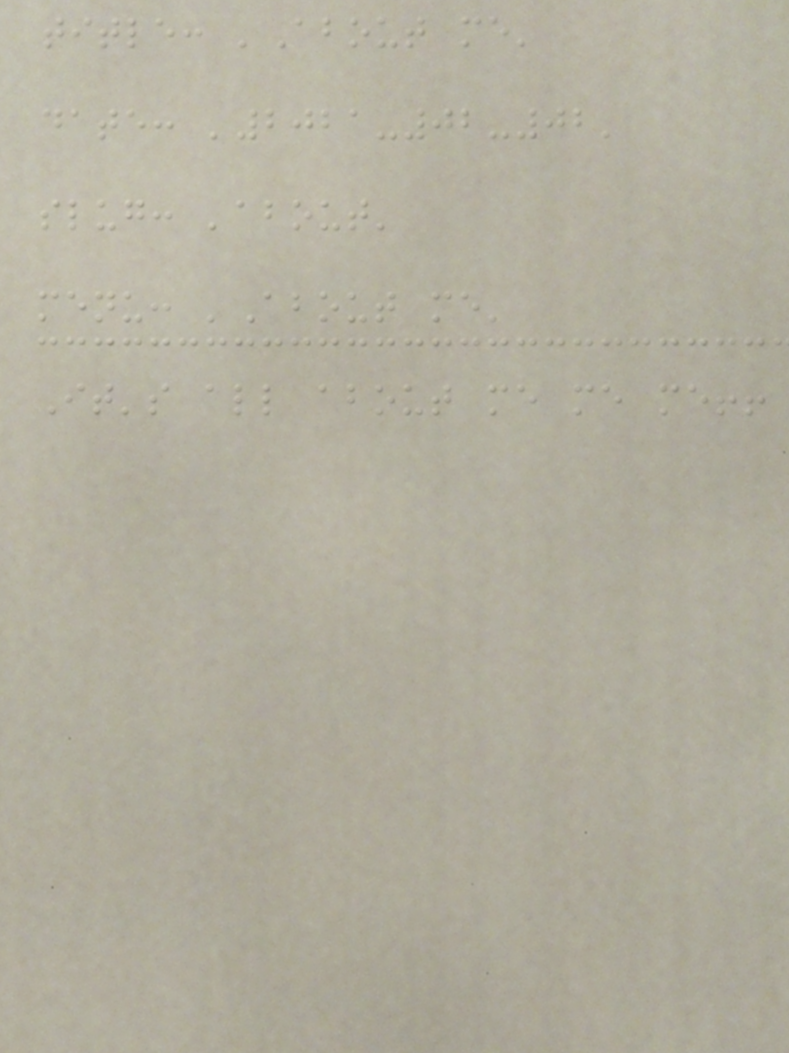title: 'About me'
date: '2021-02-02'
slug: 'about'
menu: 'About me'
It's all about me me me!!
